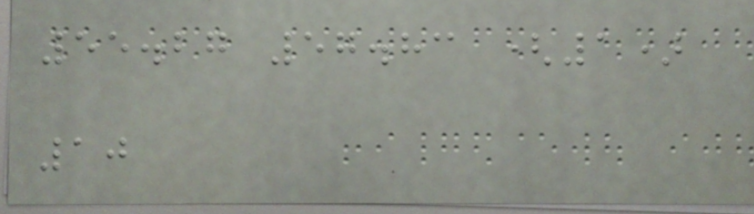55.27 57.83 (1)
10
